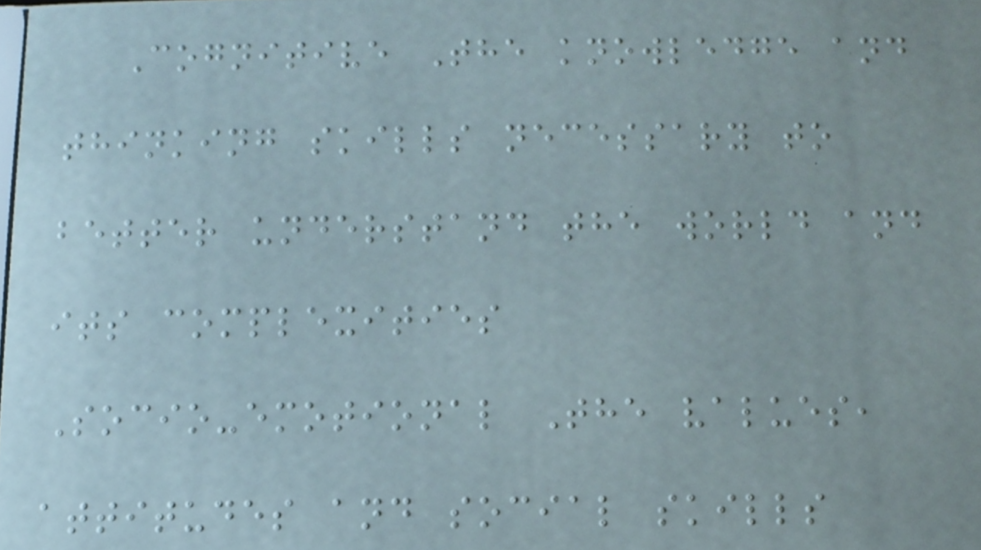Cognitive The knowledge and
thinking skills necessary to
better understand the world and
its complexities
Socio-emotional The values,
attitudes and social skills
